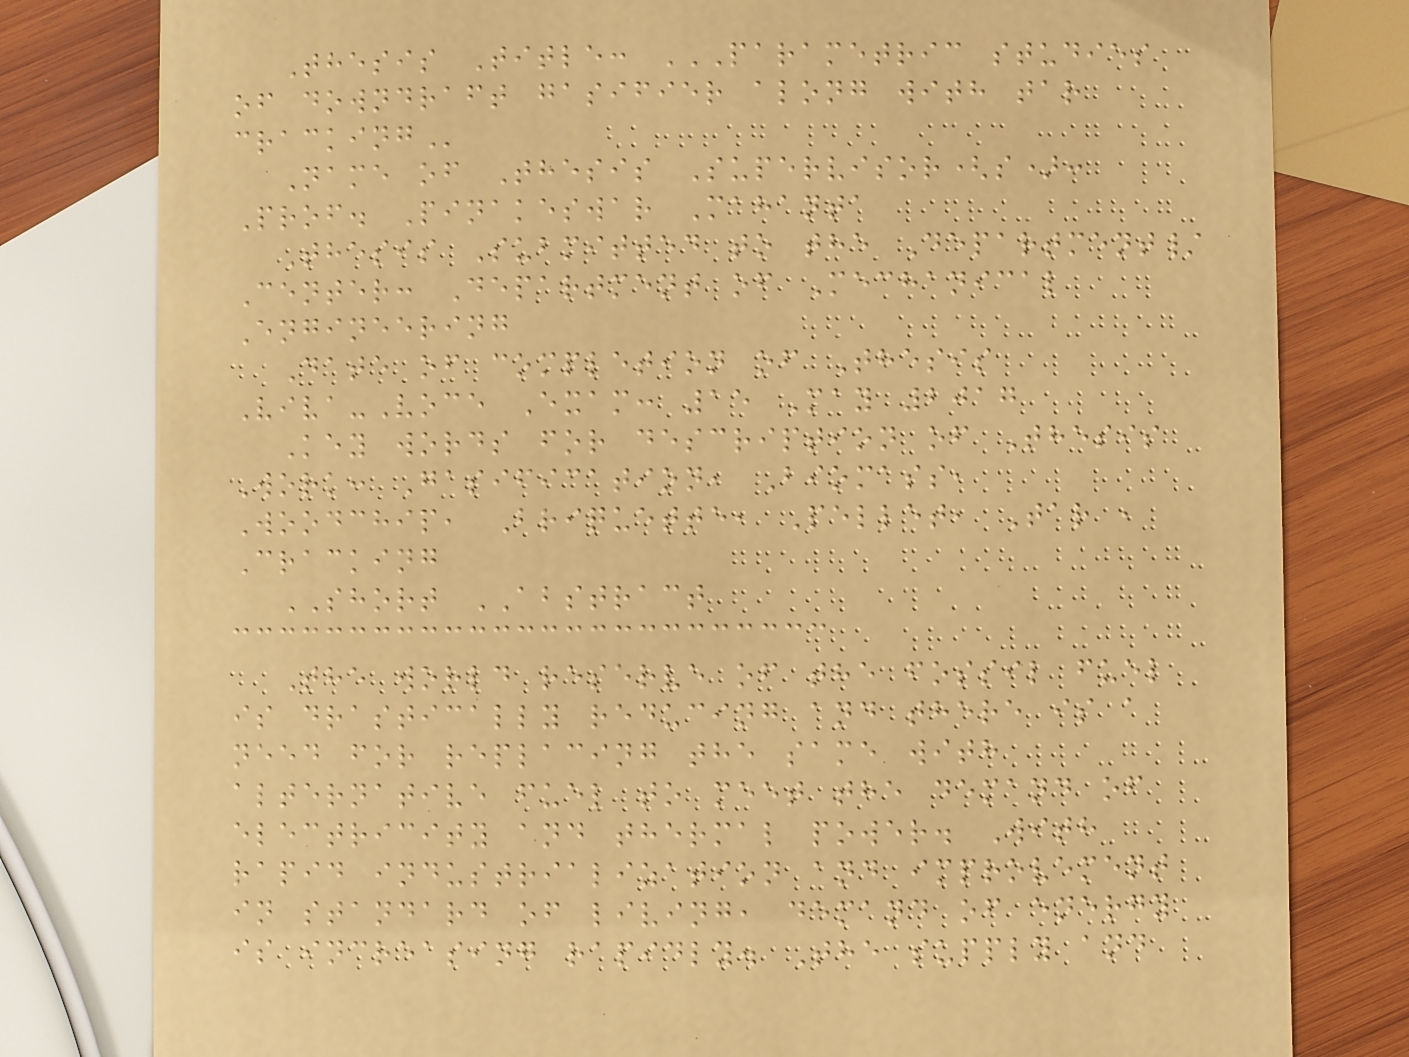Thesis Title: PARAMETRIC STUDIES
OF DOWNDRAFT GASIFIER ALONG WITH TAR
CRACKING
Name of Thesis Supervisor(s):
Prof. Pinakeswar Mahanta
Thesis Submitted to the Department/
Center: Department of Mechanical
Engineering
Date of completion of Thesis
Viva-Voce Exam: 15 May 2017
Key words for description of Thesis
Work: Gasification, Biomass,
Woodchip, Briquette, Pellet, Tar ,
Cracking
SHORT ABSTRACT
The world reserve of the fossil fuel
is drastically reducing and there is a
need for replacing the same with
alternative fuel to meet the demand of
electricity and thermal power. With
rapid industrialization and improvement
in standard of living, demand of energy
is increasing rapidly. The supply and
